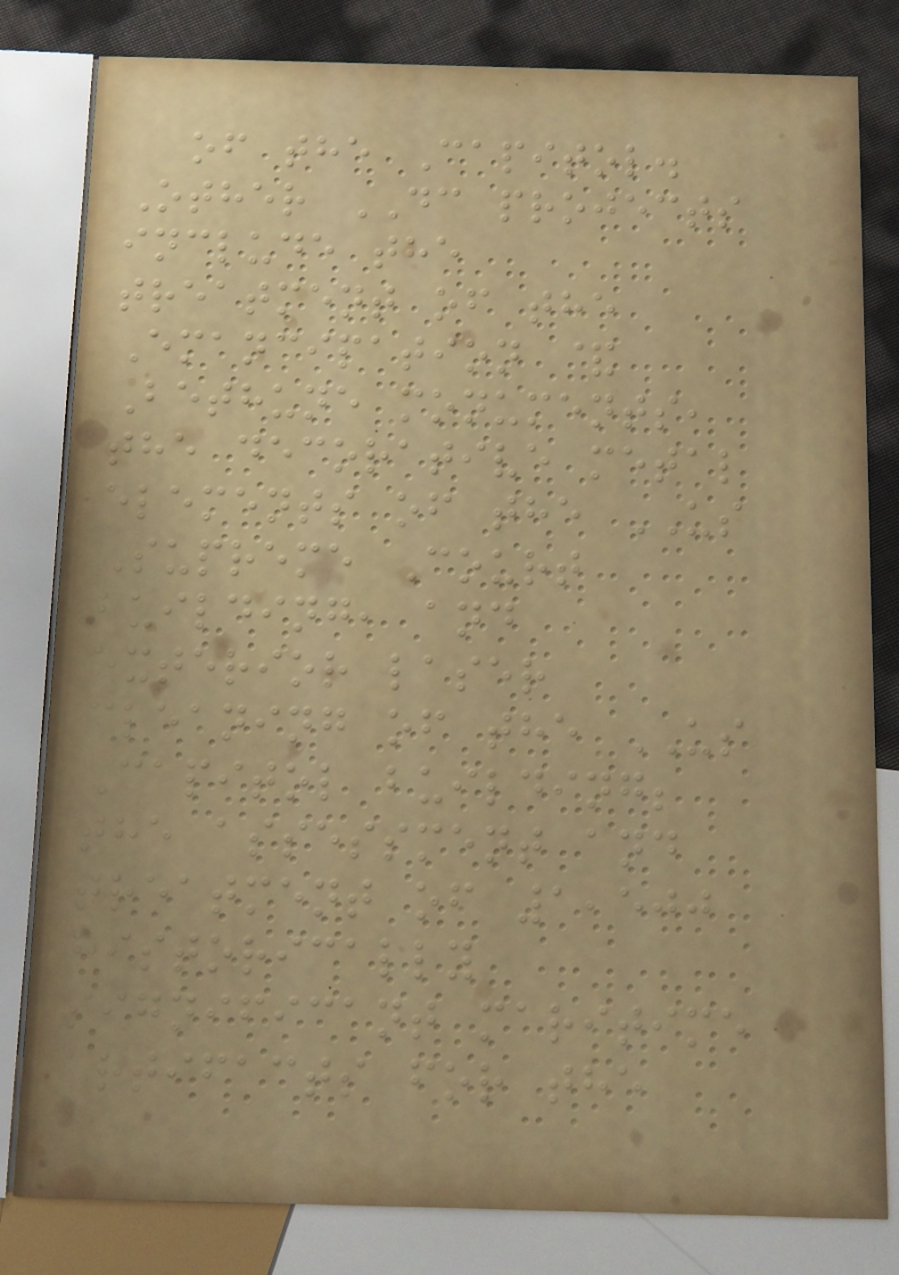of the Capitol.
Other DC projects
include the
treatment of the
Emancipation &
Bethune monuments,
the decorative metal
elements of the US
Supreme Court
building, and
exterior laser
cleaning of the US
Capitol building;
the assessment and
treatment of 1,500
historically
significant maritime
artifacts for the
